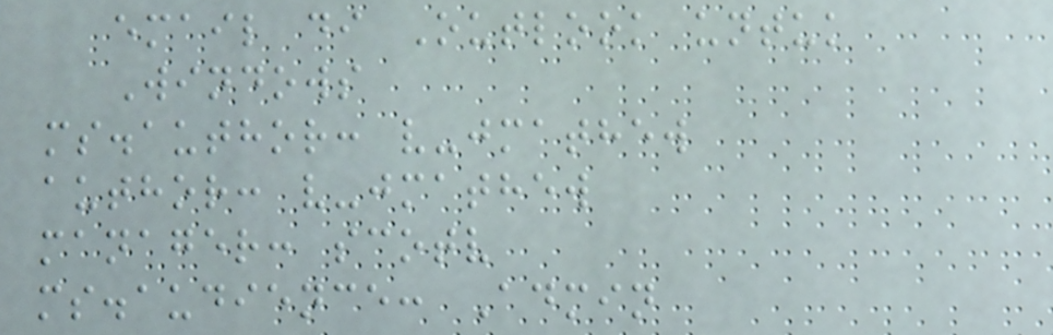email di Outlook untuk
Windows
ms.author: v-jmathew
author: v-jmathew
manager: scotv
ms.audience: Admin
